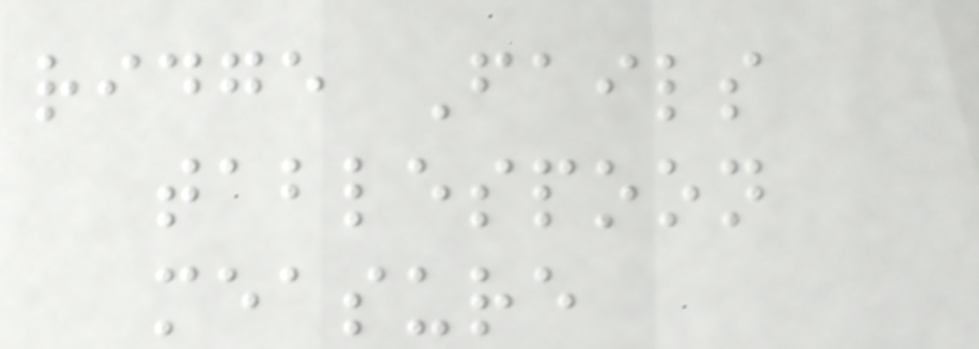ridge Fails
tablespoon
measure
